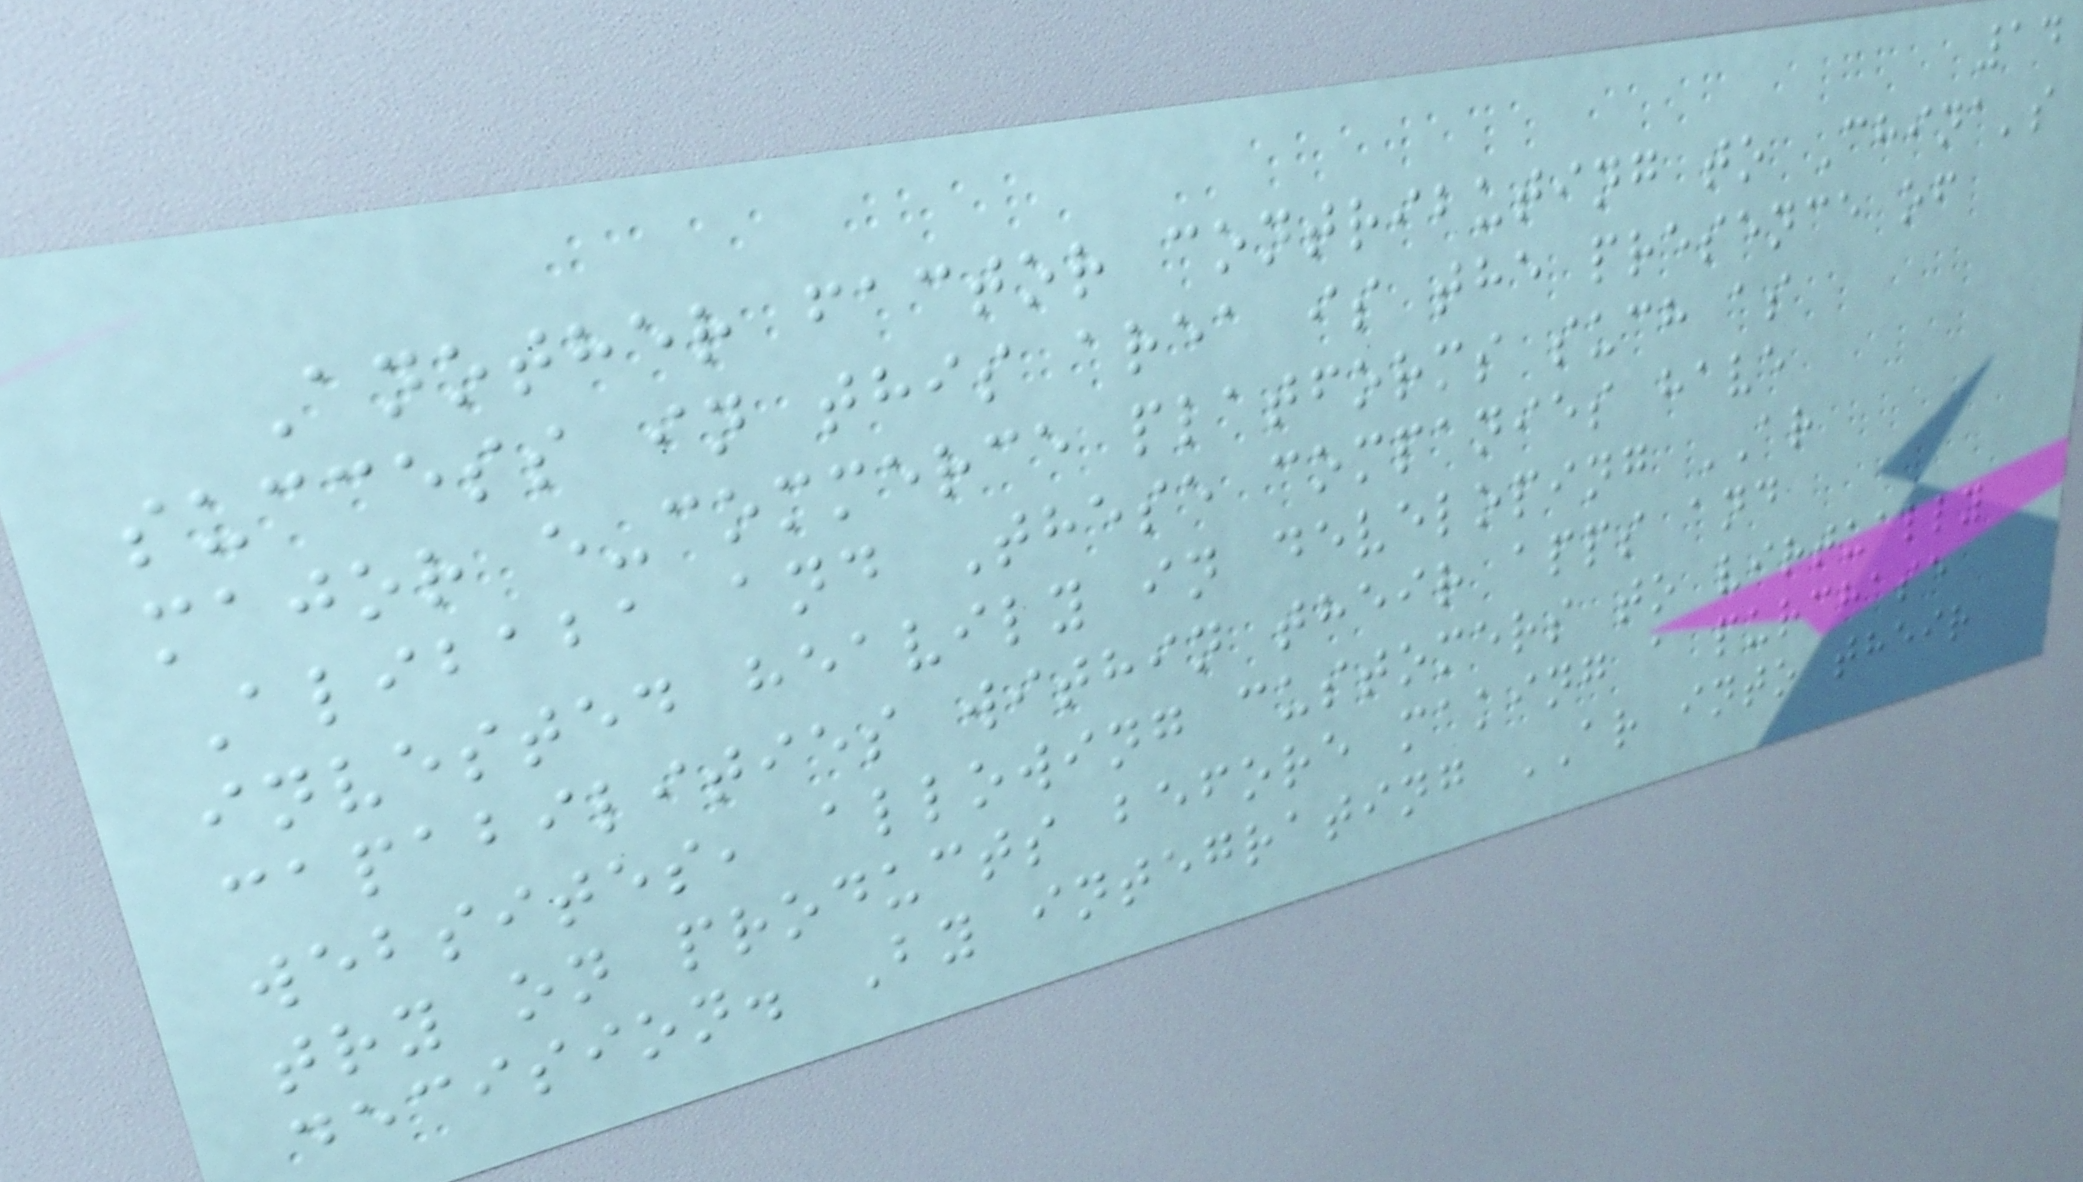14
Another factor contributing to China's
success in this area is the presence of
major e-commerce platforms such as
Alibaba and These companies have
invested heavily in developing AR
capabilities within their apps and
websites, allowing customers to virtually
try on products before making a purchase
decision. By integrating AR into their
